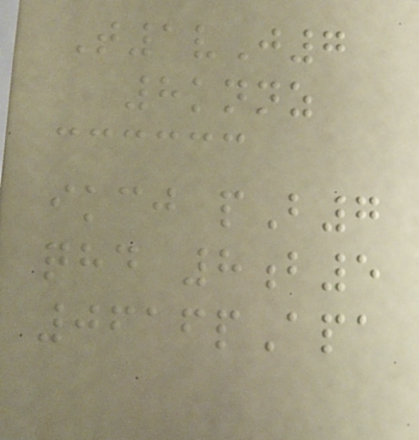T1vJ7
8knnz
ikcj pB7
qhd 8b5
0616pApa
